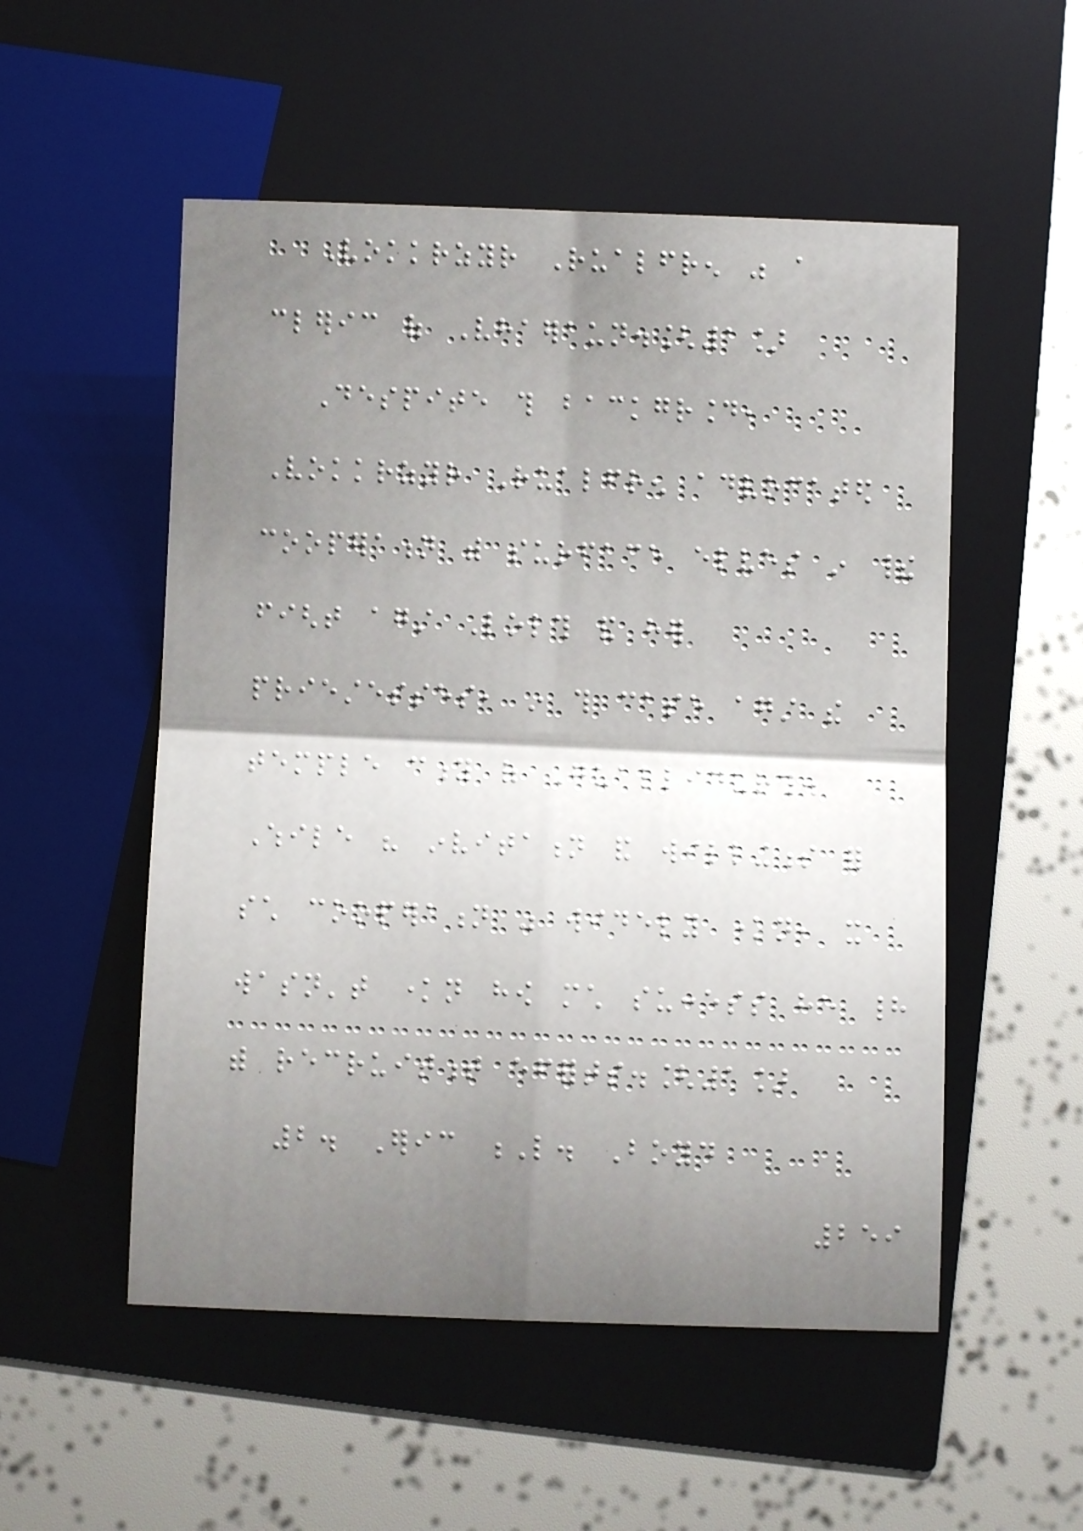Vokkrzyr Rualfren was a
cleric of Vhaeraun.[1]
Despite this background,
Vokkrzyr Rualfren advocated
cooperation with surface elves in their
fight against Lolth and her
priestesses, in this case against the
temple city of Guallidurth.
While his invitation and willingness for
such cooperation was widely known, it
wasn't known how much success he had
with recruitment efforts.[1]
2. Eric L. Boyd
259
